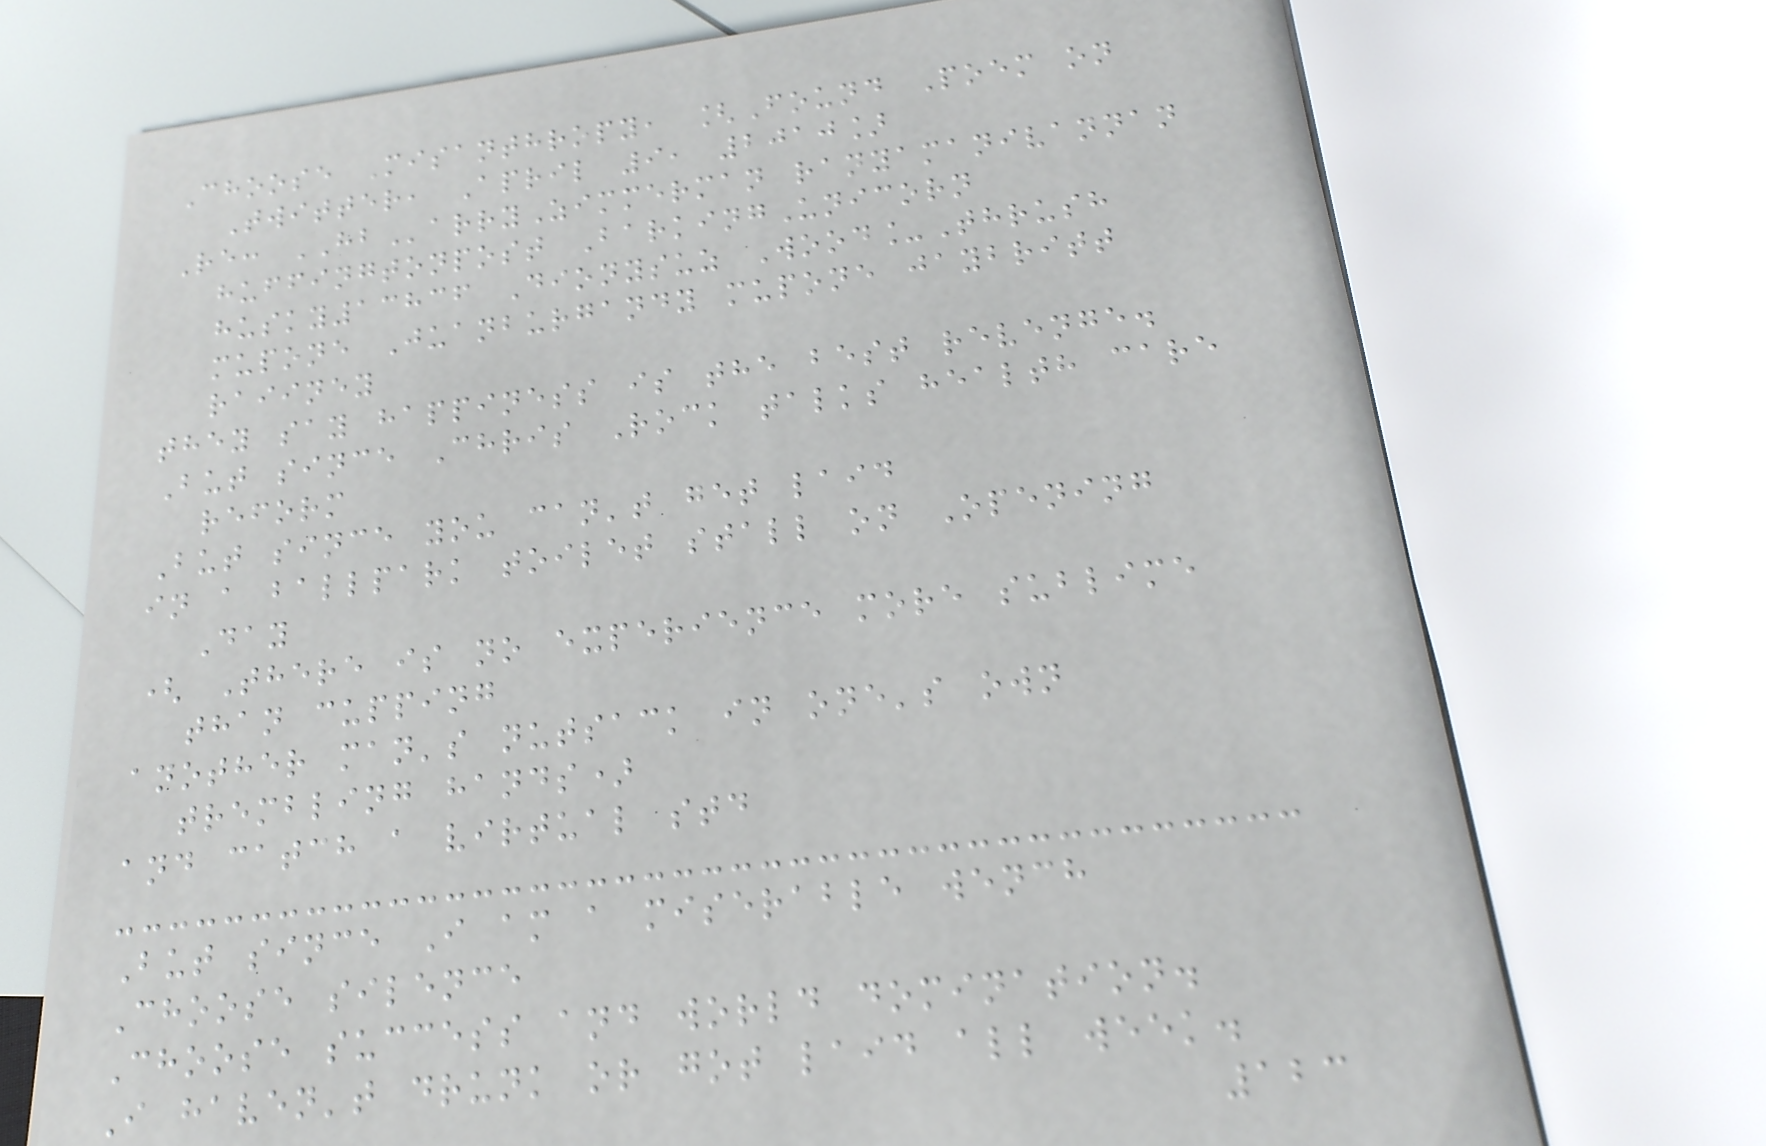Choose Misanthropy, [Found Poem on
Twitter, April 9, 2010]
Re: HBarryZimmerman ranyamanivannan
huffingtonpost BarkingUnicorn
husky13836 Dionysuz Wood_Thrush
mupone Juanburgandy mupone jaybritt
raiiney
they say happiness is the best revenge.
But since Chris Rock talks health care
reform
But since you can't get laid
in a ballpark toilet stall on Opening
Day
( There is no experience more sublime
than cupping
another man's nutsack in one's own
trembling hands)
and catch a virtual std
But since I am a miserable wench
Choose silence
Choose success and world domination.
I haven't drunk or got laid all week.
123
